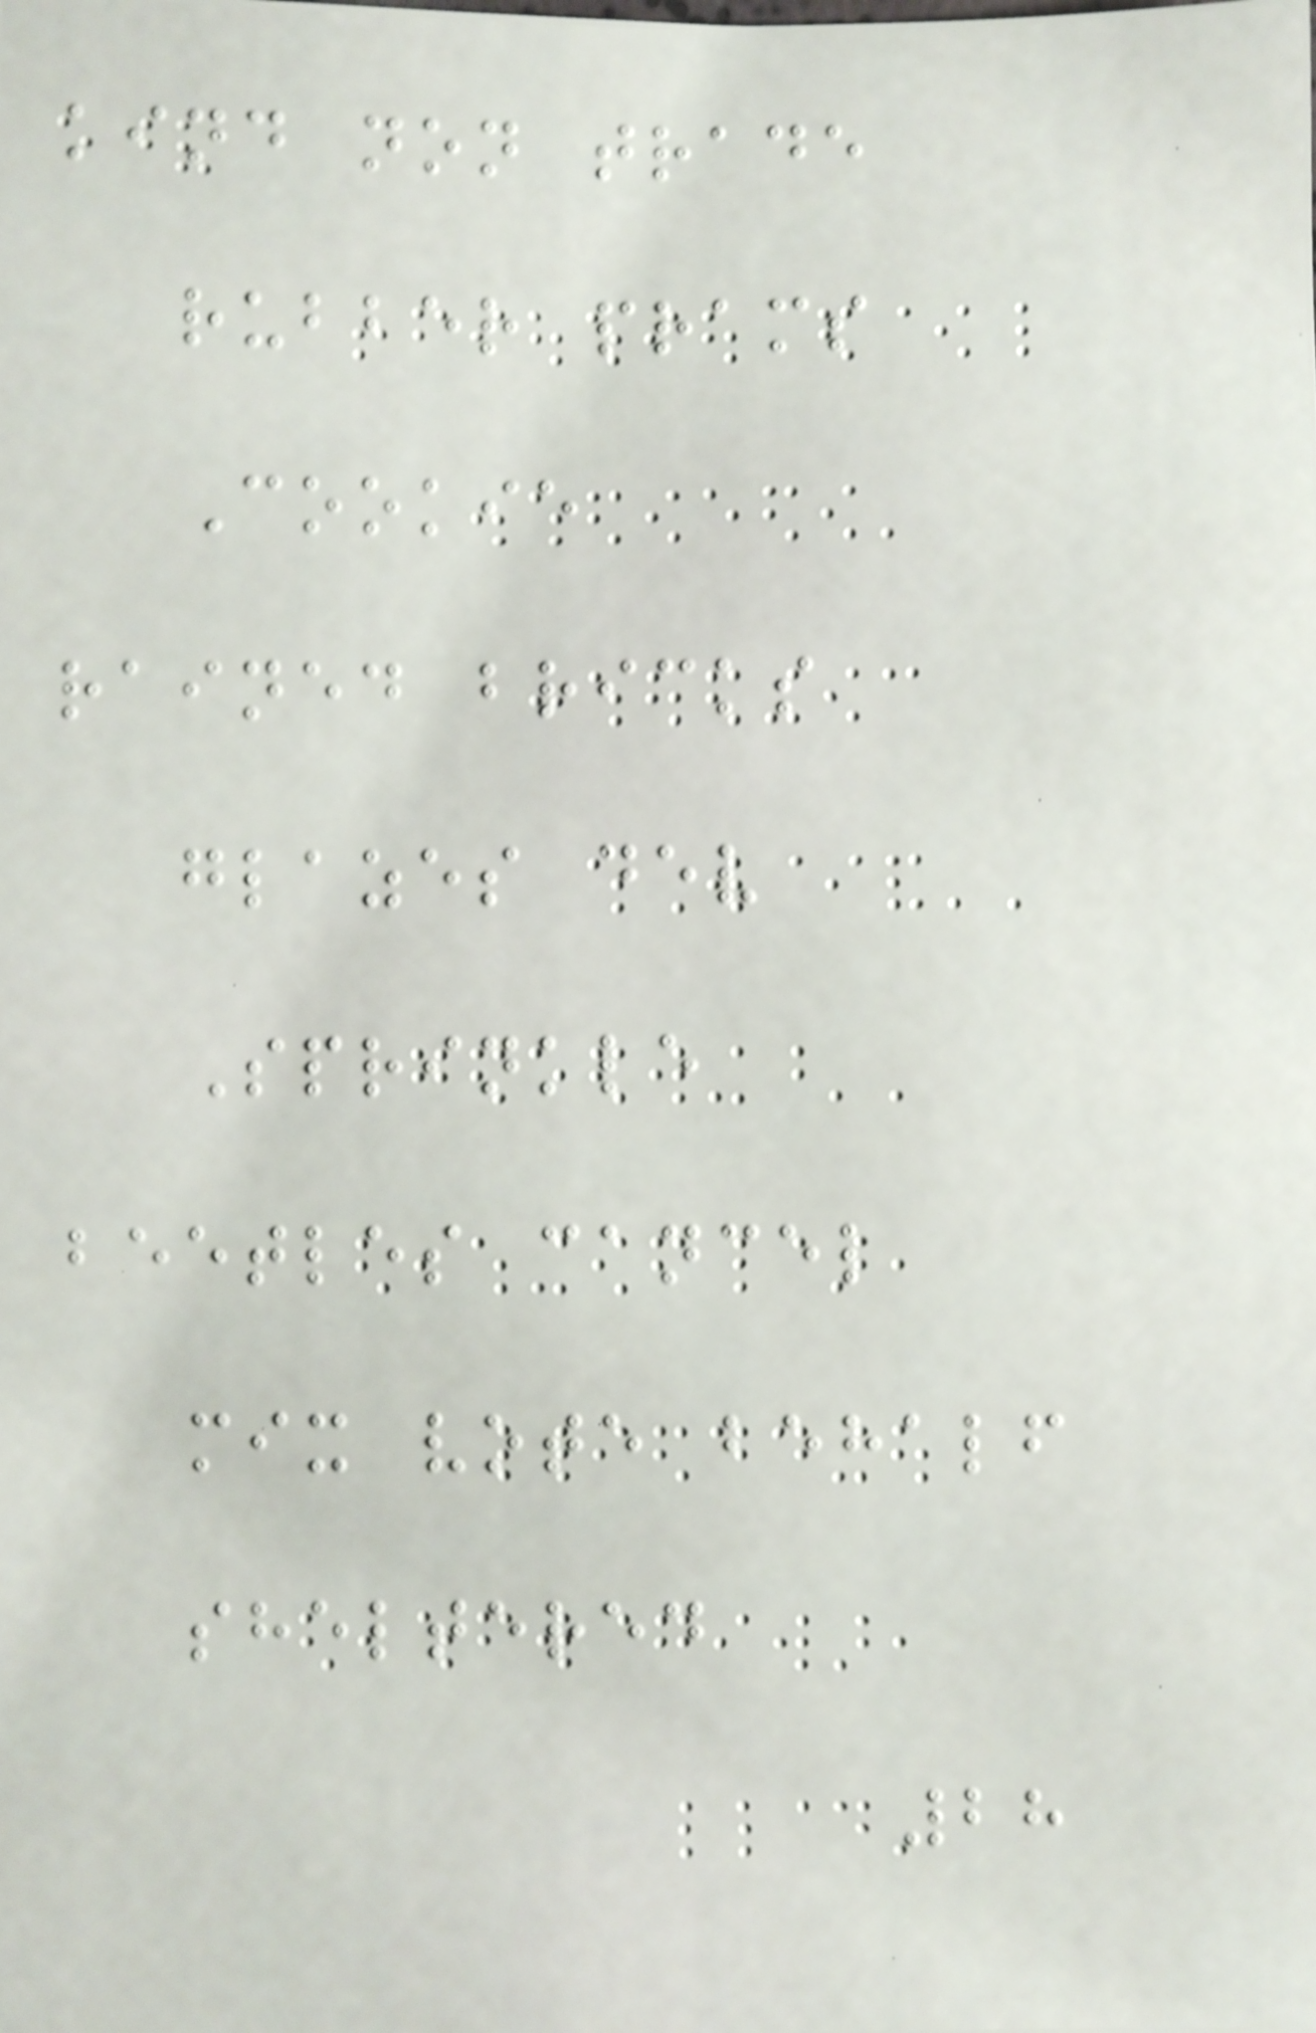kind non trade
rubber prams
Cookie
rained bricks
glazes dev
Sprinkle
beetles cancel
mix vote behalf
sheltered
28
